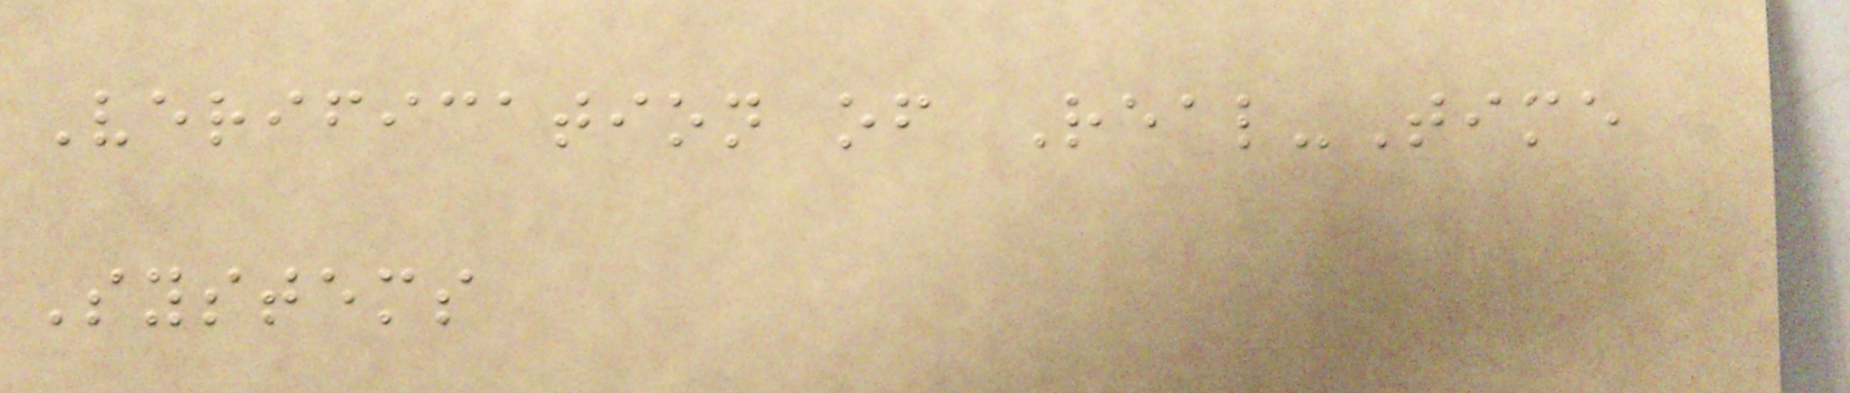Verification of Real-Time
Systems
